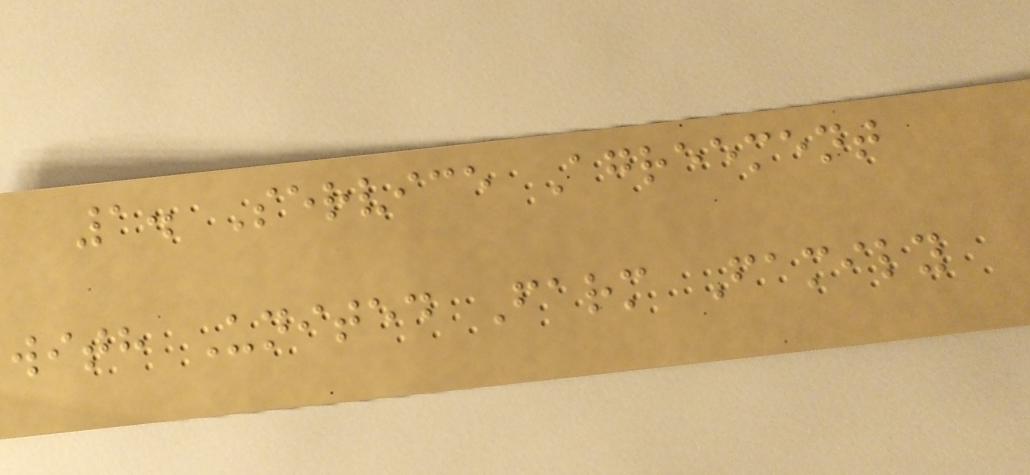1. Service Agreement
with United Farm Family
